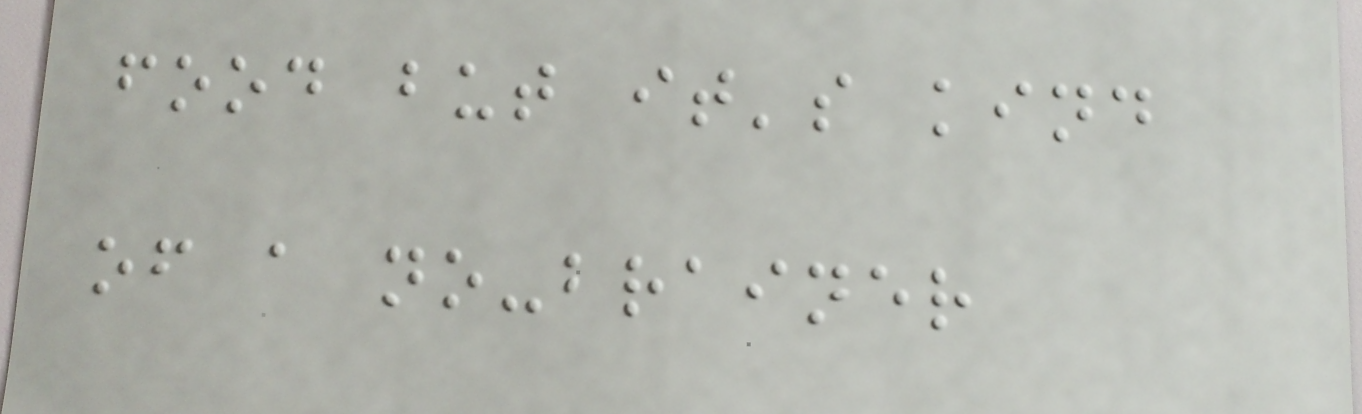food but it's kind
of a no-brainer
